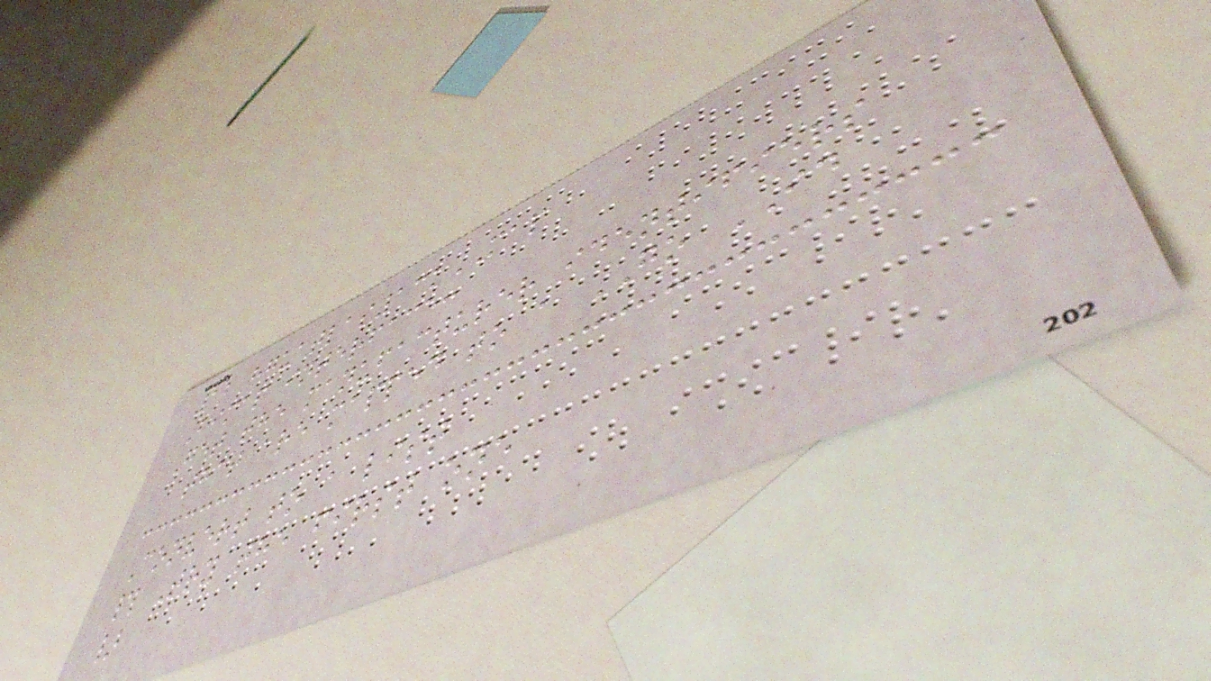12 hguatlas13kMAP
Bimap interface:
Get the manufacturer identifiers
that are mapped to a GO ID
Convert to a list
# Try the first one
}
